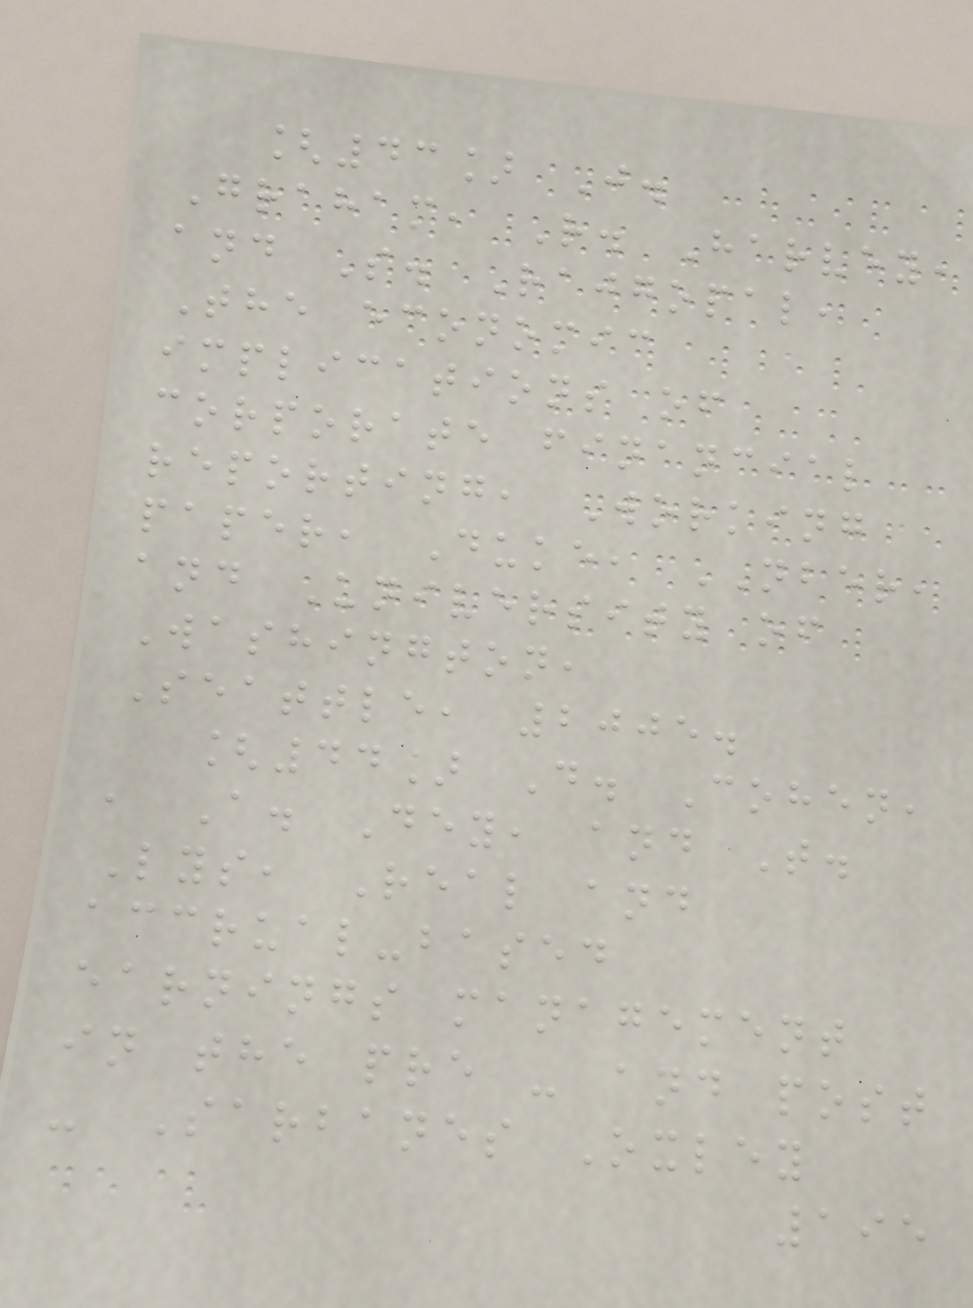[43] J.
Graham, R. Harvey,
and S. Rajgopal,
The economic
implications of
corporate financial
reporting, Working
paper, Duke, NBER,
and University of
Washington,
Seattle, 2005.
[44] D. Cohen,
, A. Dey, and T.
Lys, Real and
accrual-based
earnings management
in the pre - and post
- Sarbanes Oxley
195
